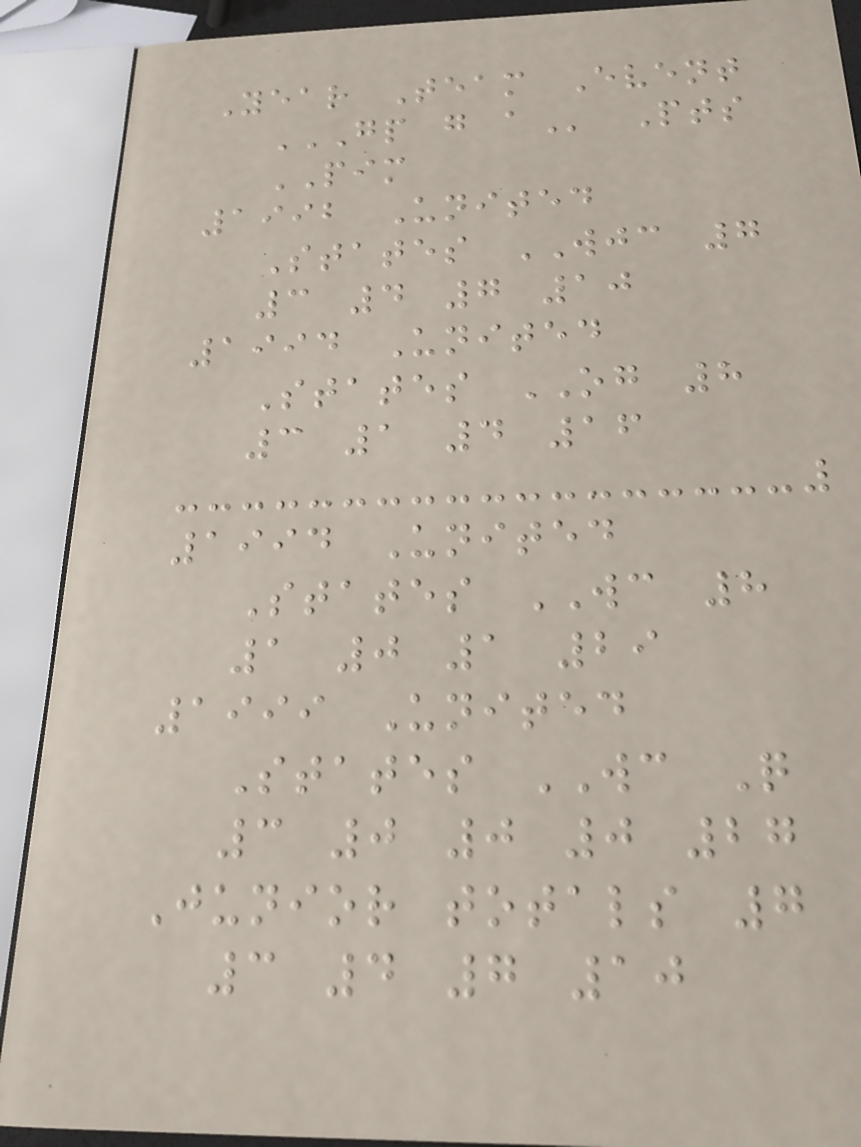Year Team Event
GP G A Pts
PIM
1992 United
States WJC 7
3 4 7 10
1994 United
States OG 8
3 1 4 16
1994 United
States WC 8
1 0 1 29
1999 United
States WC Q
3 0 0 0 27
Junior totals 7
3 4 7 10
